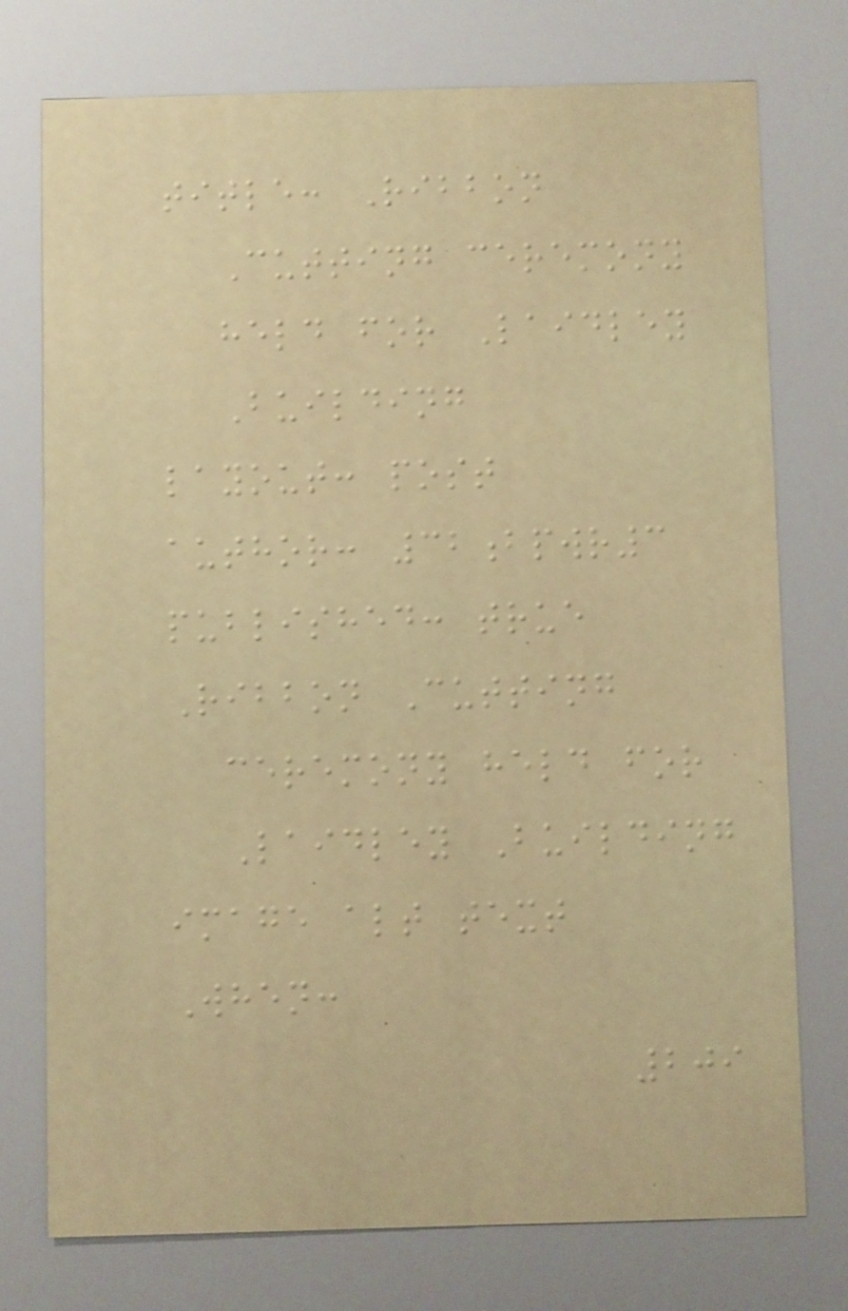title: Ribbon
Cutting ceremony
held for Laidley
Building
layout: post
author: 32bpwr3
published: true
Ribbon Cutting
ceremony held for
Laidley Building
image alt text
When:
209
